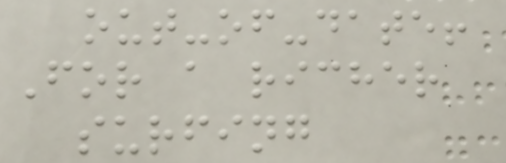out-of-date!
For a richer
surfing
